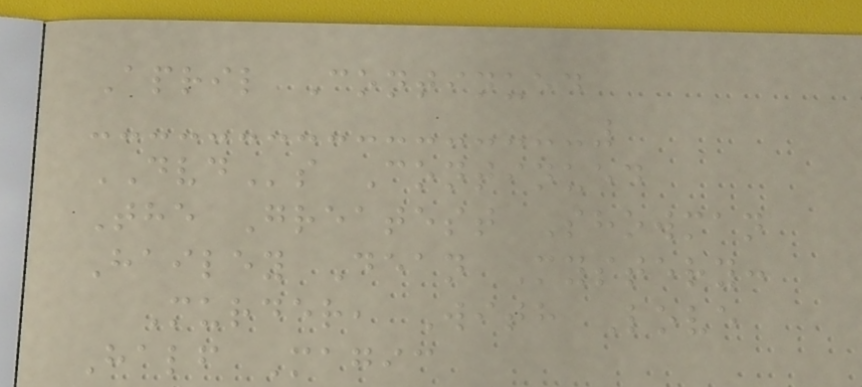April Continued
DVDs Continued
The Greatest Showman
Hailey Dean Mystery:
Murder, With Love
Half Magic
